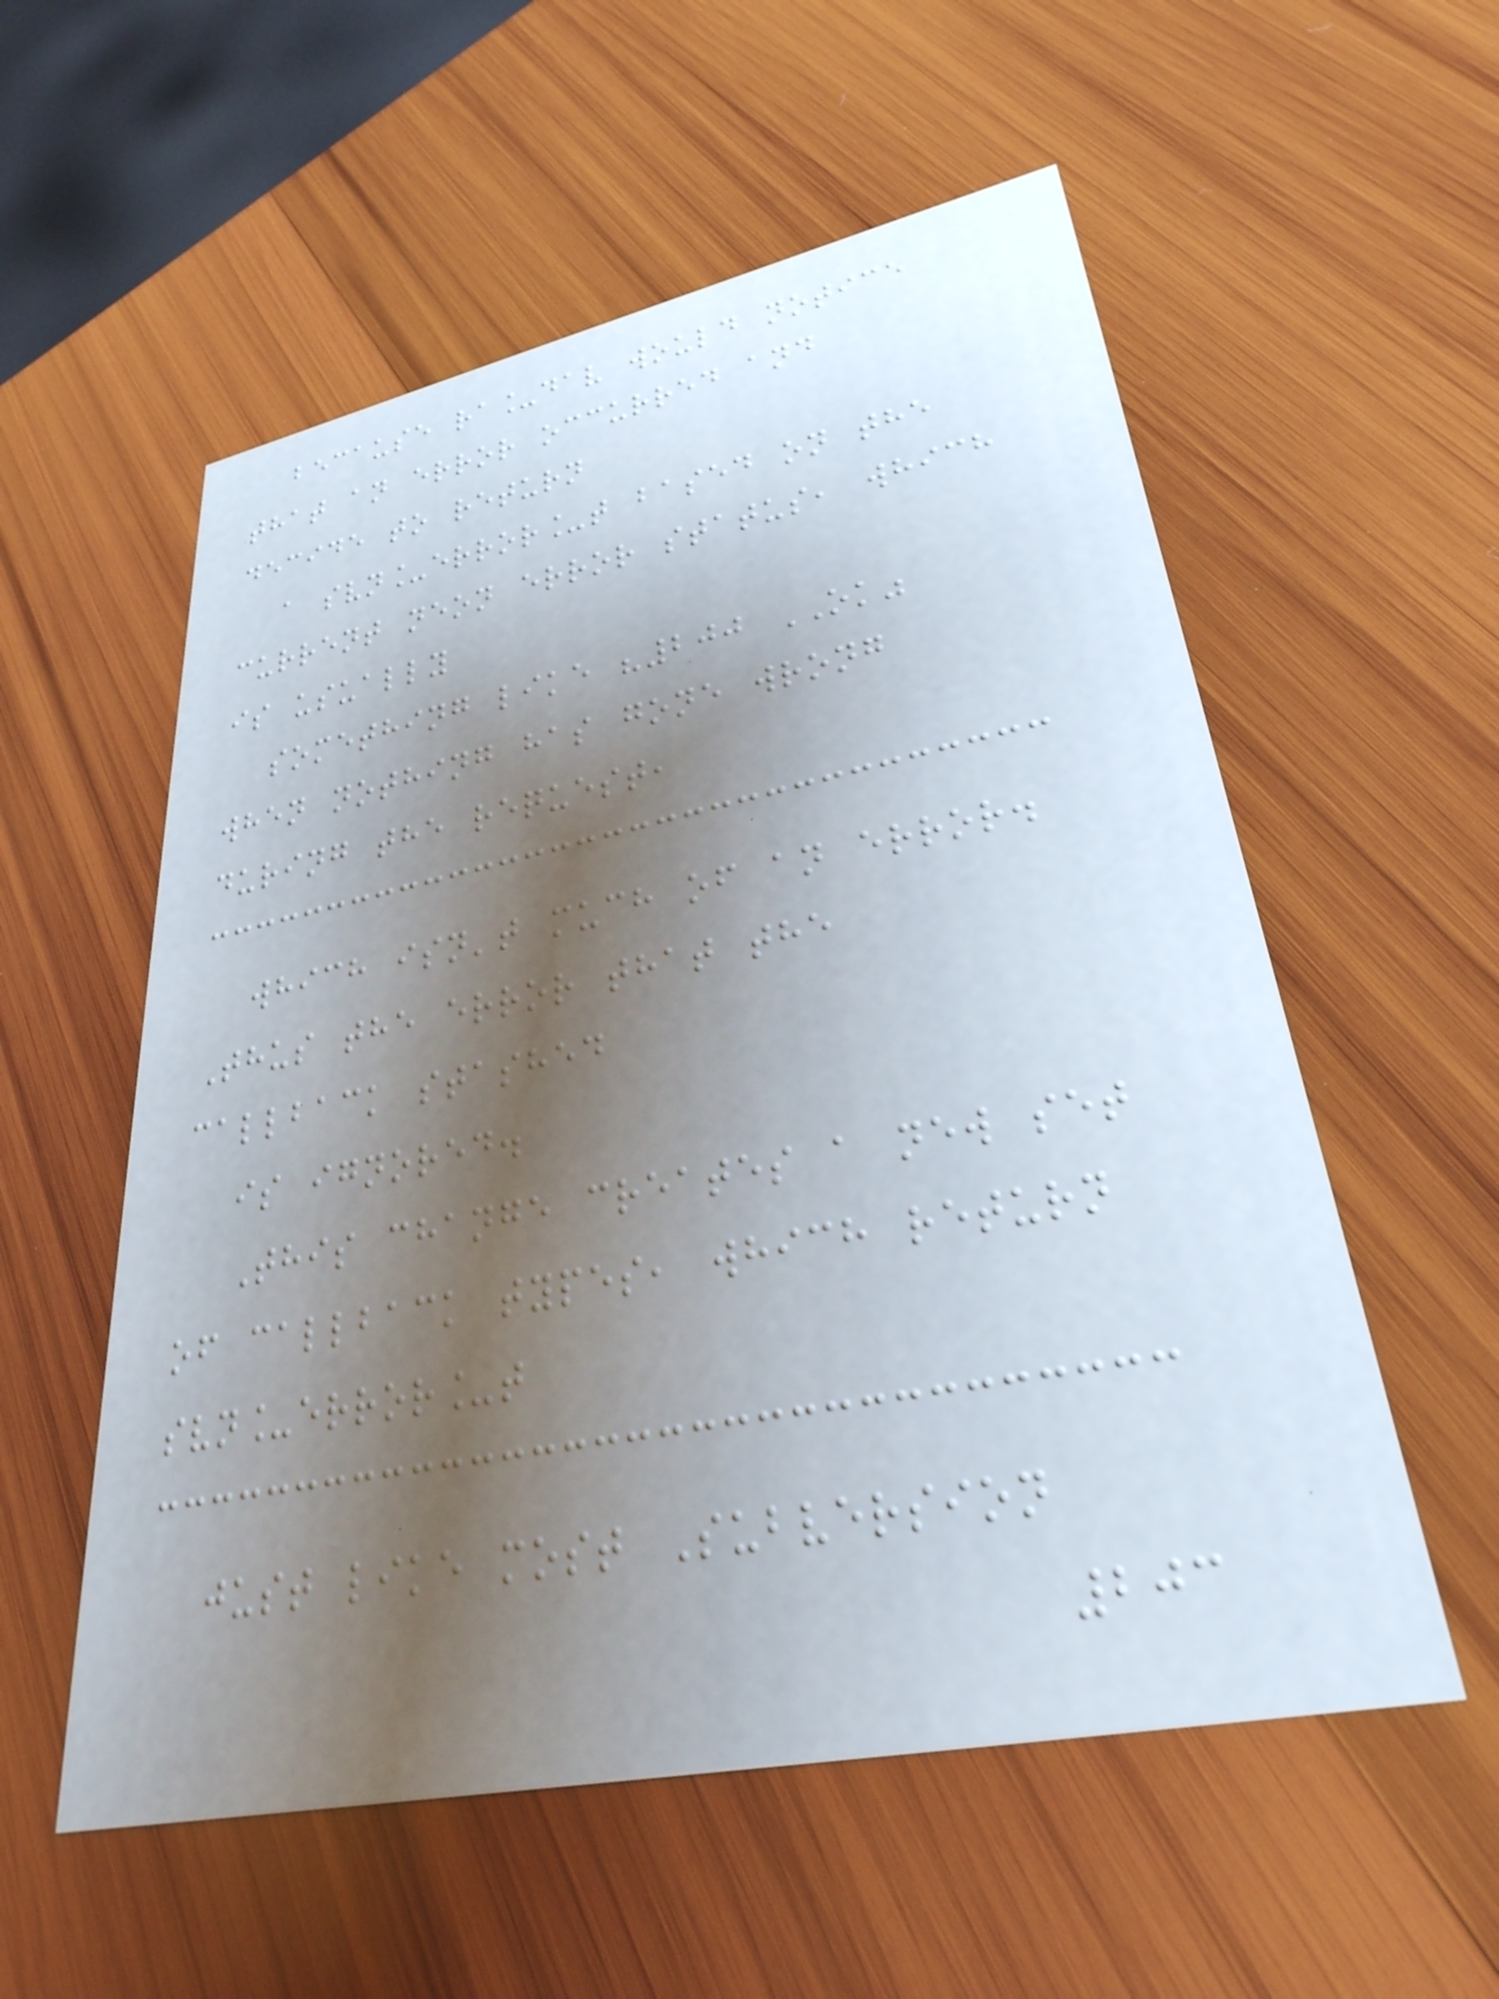because ra_dav would notice
that an error occurred and
decide to return
a svn_error_t based on the
current neon error status, which
is usually
something like "200 OK"
when nothing has gone wrong
during the request,
which isn't much of an error.
Thus the error that the
callback stashed
is ignored.
This change creates a new set
of callback types, which return
svn_error_t
just like most Subversion
203
